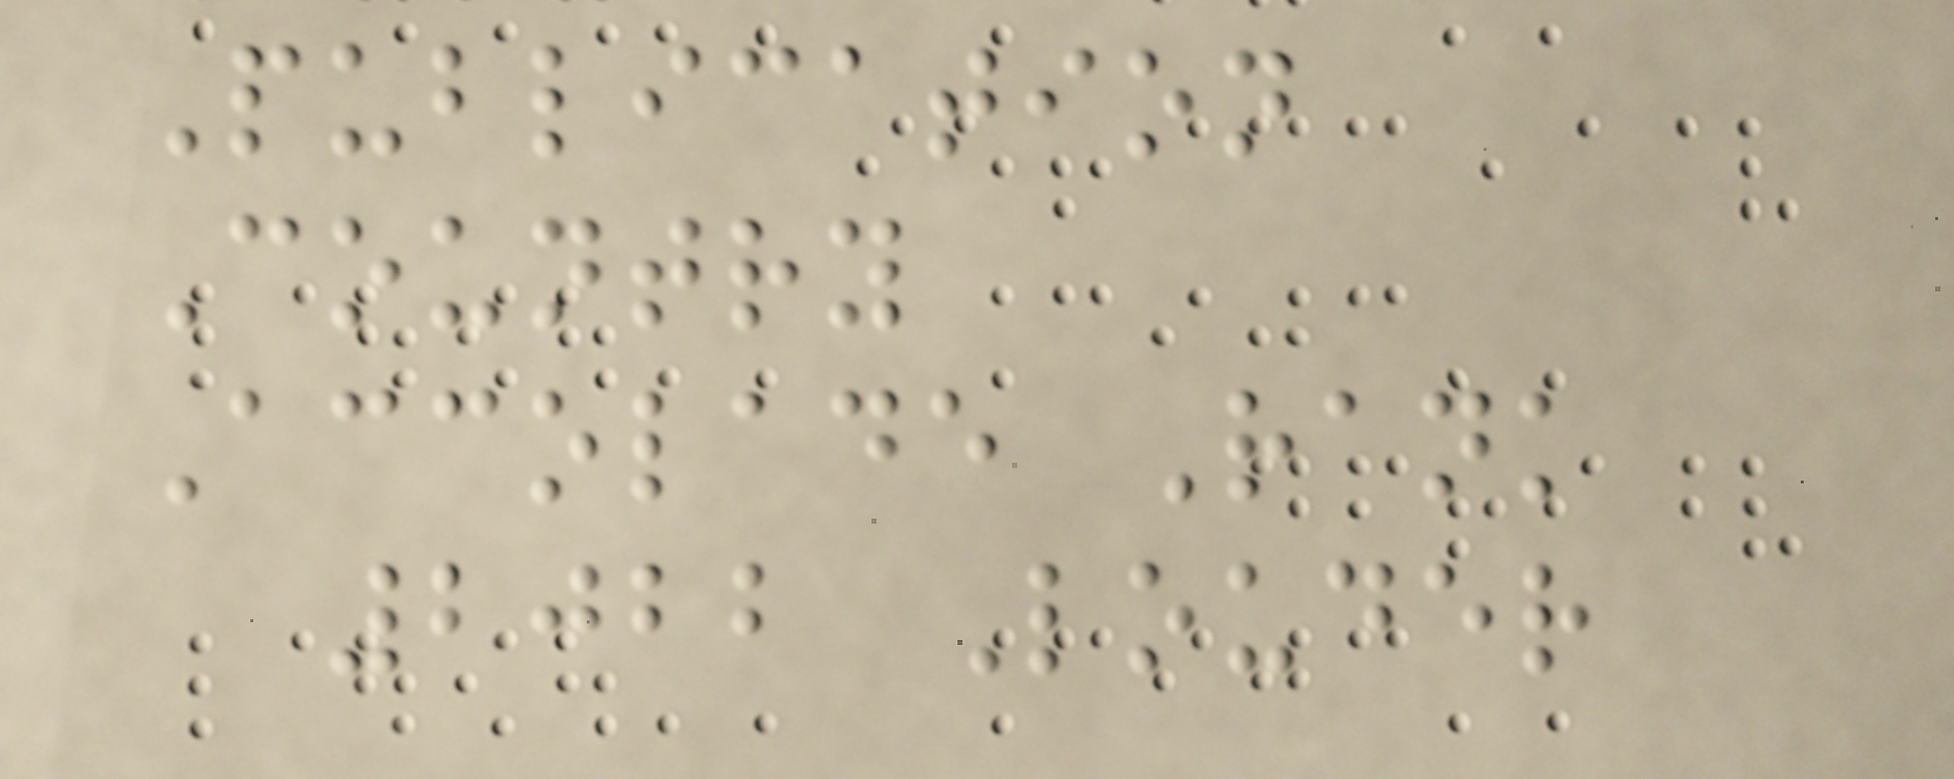Publication
Country
Accolade Rank
2022 Louder
